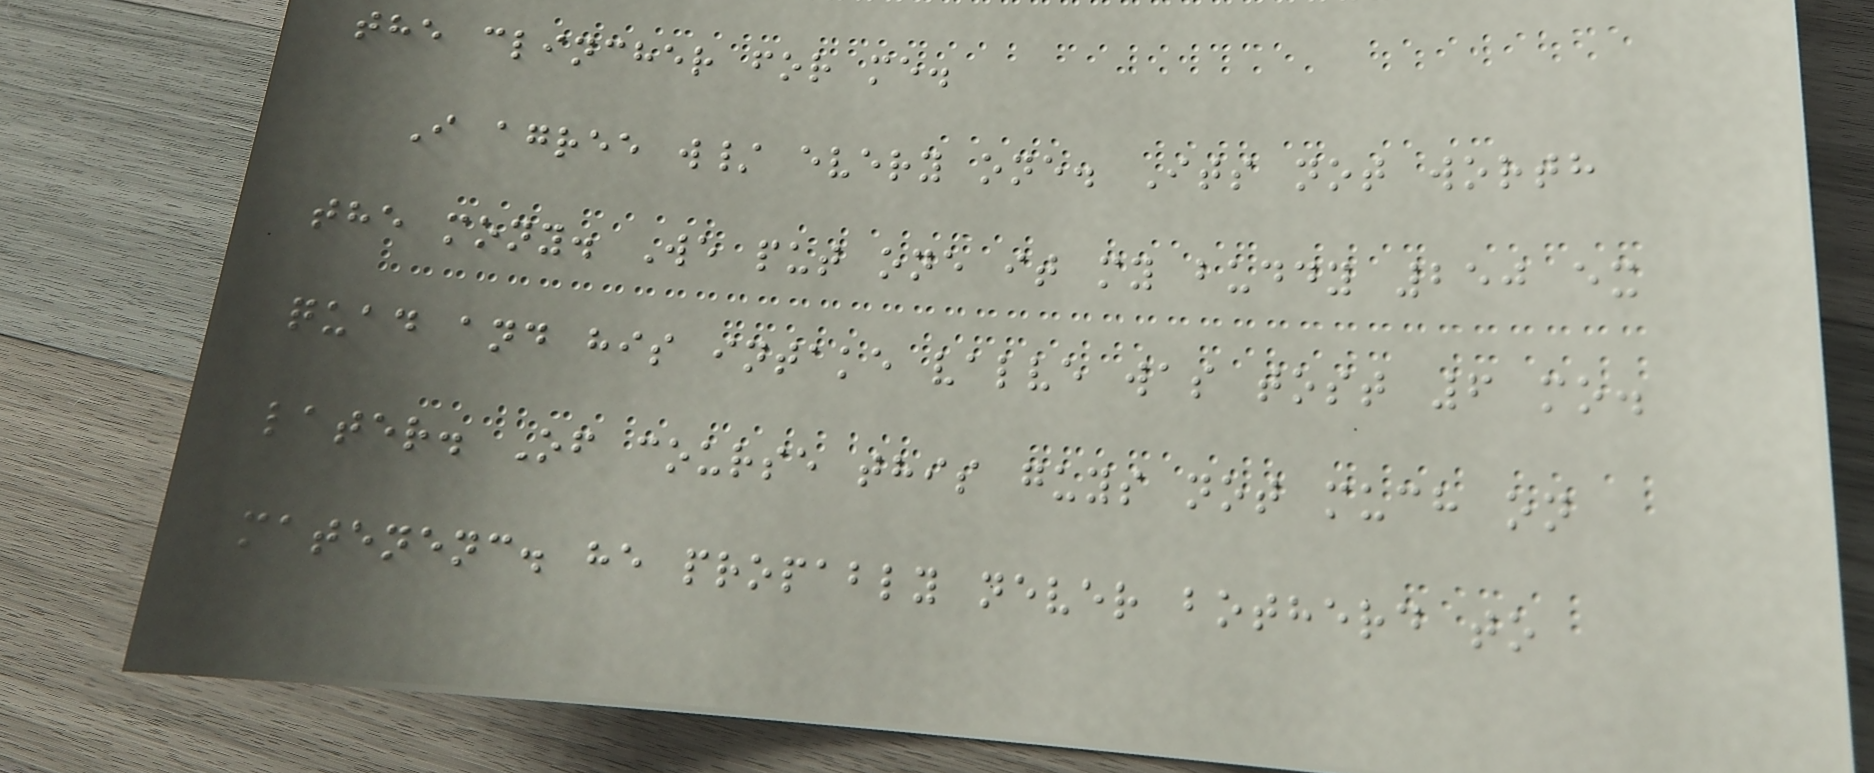the clincher for me.
I agree w/ every one. Its not worth
the mony. We put one it my buddy 250 ex
quad and his intake valve was tost 6 mo.
later. Of course this guys not much on
matenenc. he propably never botherd to
